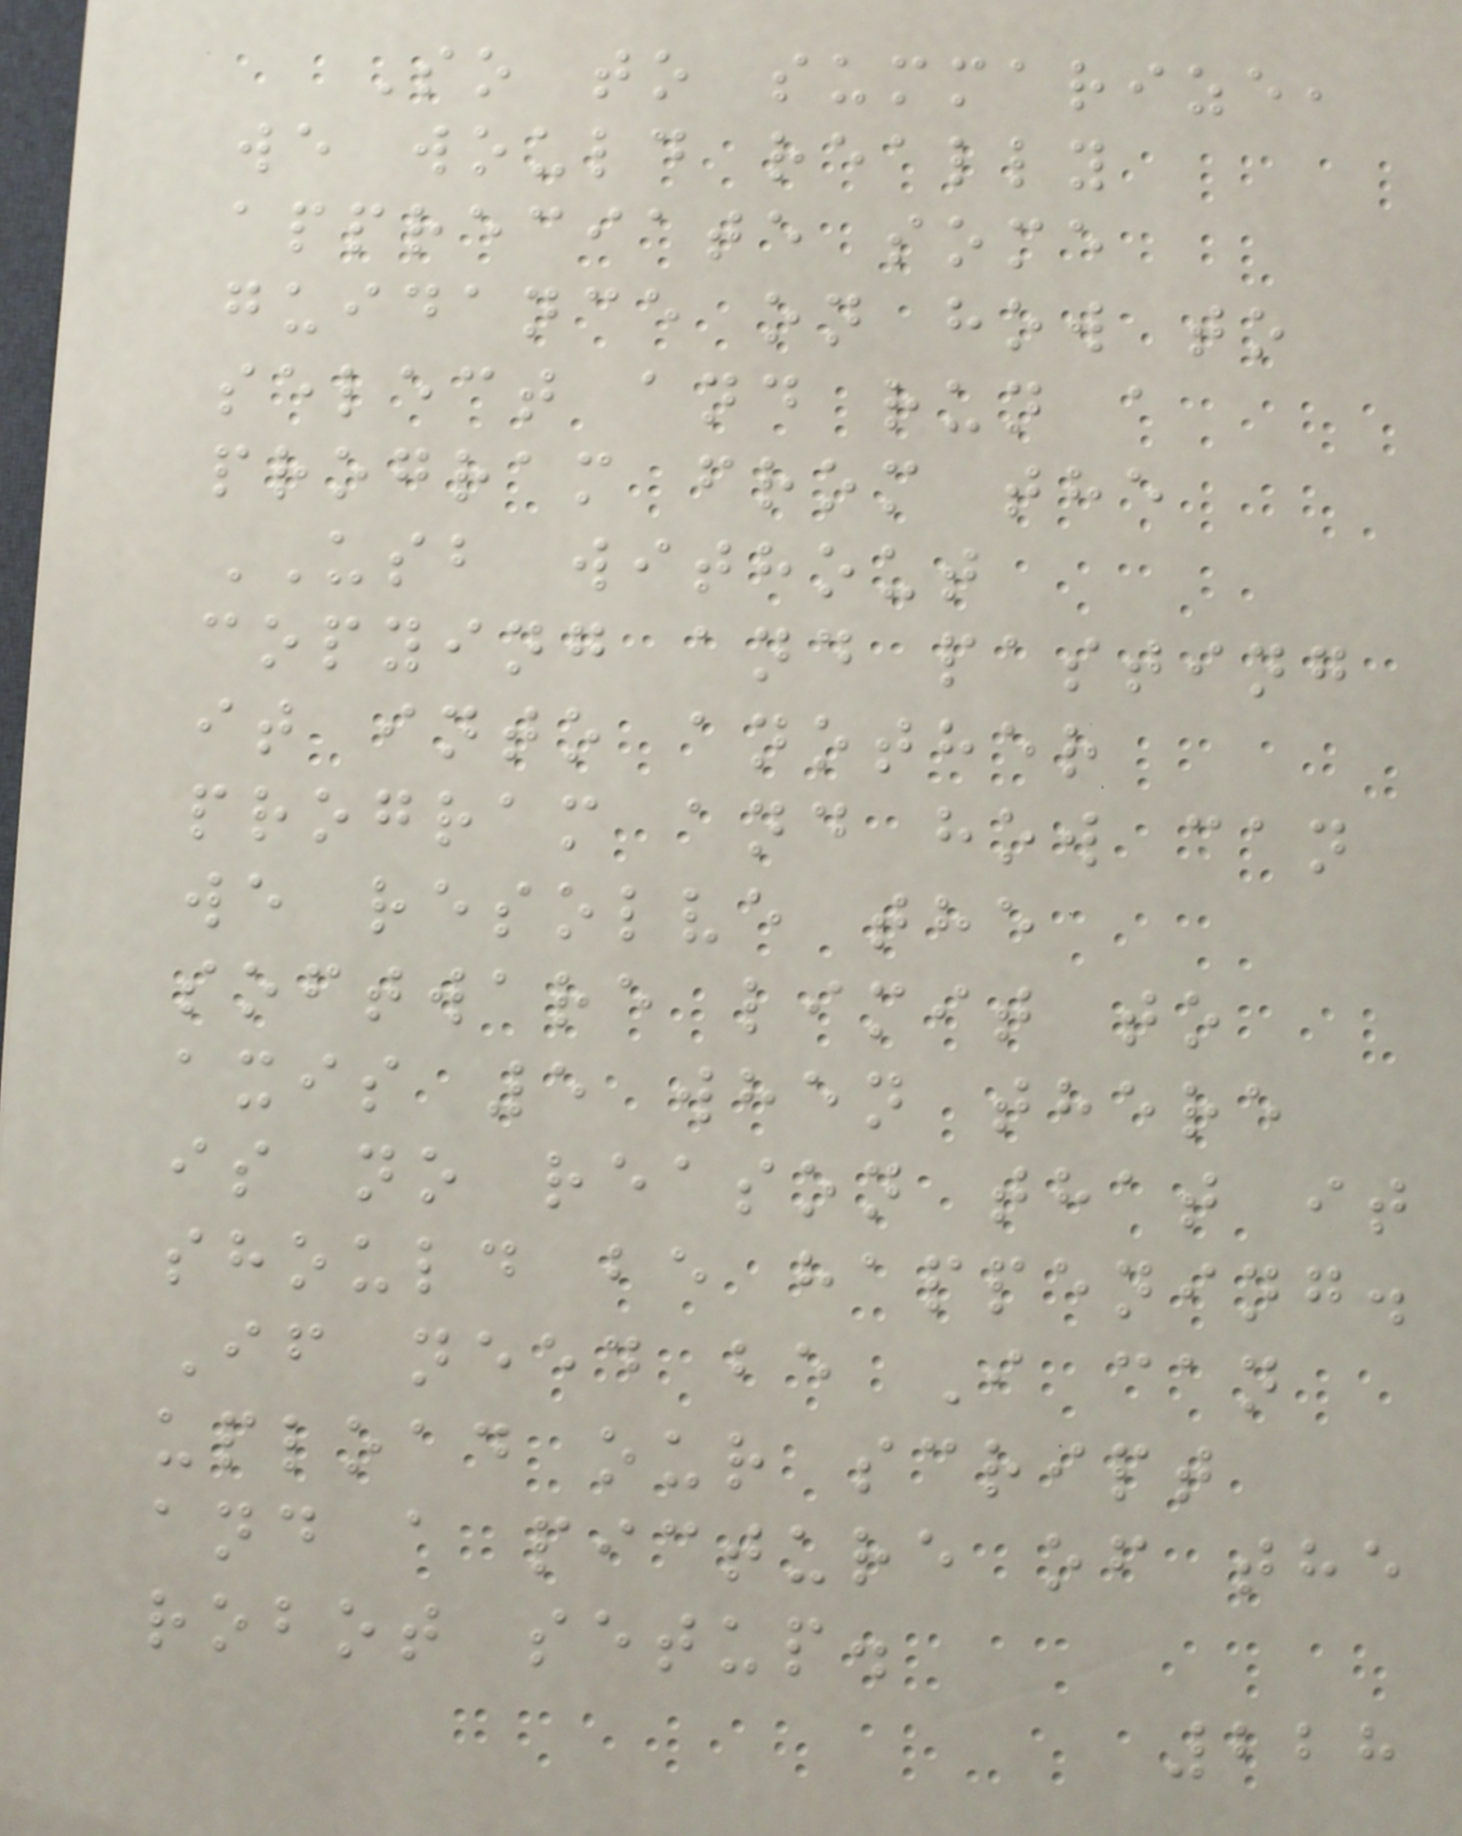So to summarize,
we would really
appreciate some
guidance on how to
select and run a
program from the
USB without
copying and pasting
it into another
program and how can
we resolve the
software limit to
axis 5 when there
is no reason that it
should be happening.
If need be I can
upload our script
and a picture of the
robot setup.
228
